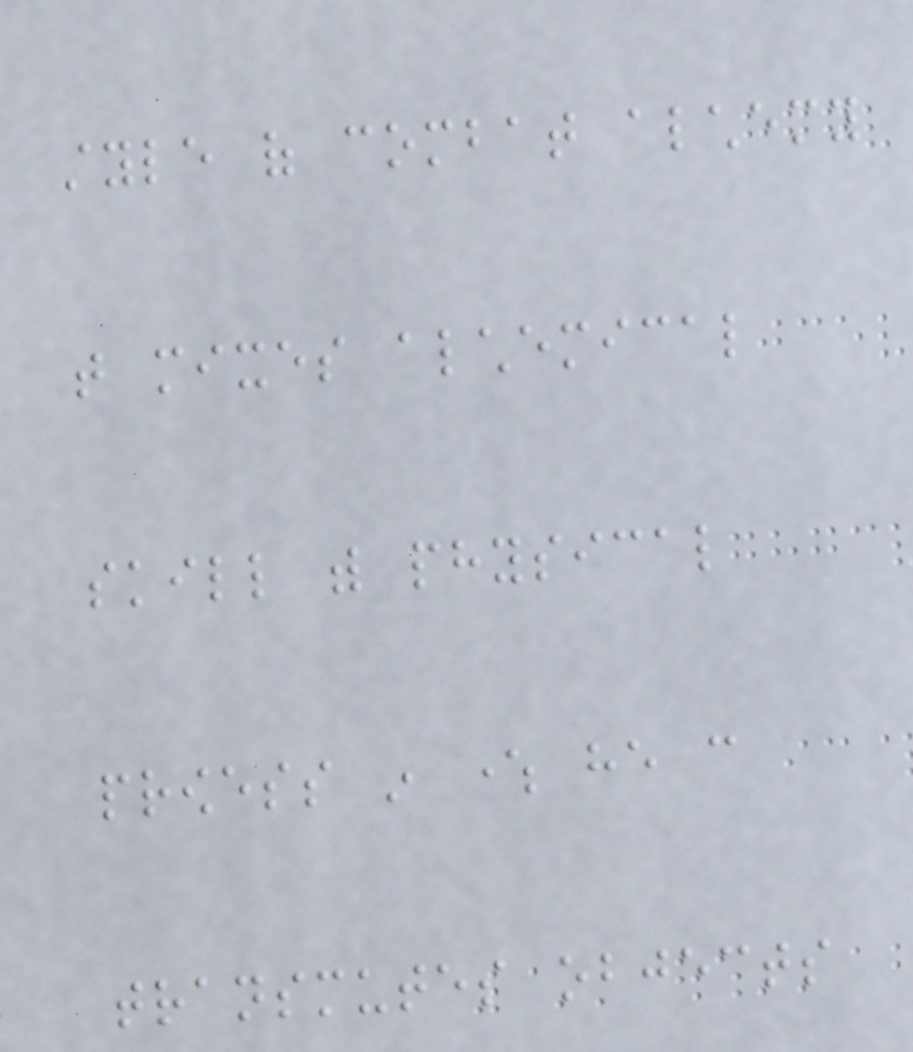style of combat alchemy
that mixes alchemical
skill with physical
prowess in where he can
transmutes objects
